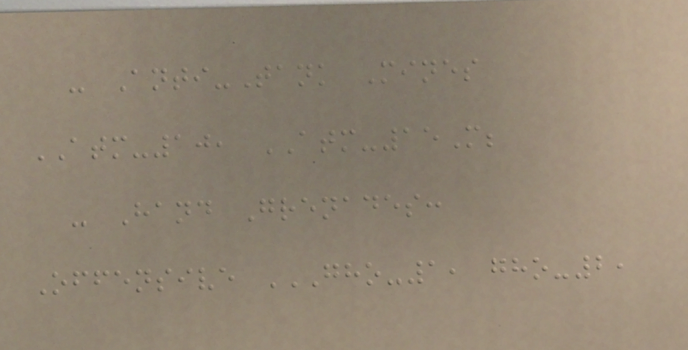- Anti-Tank Mines
ATM-10, ATM-15M;
- Hand Grenades:
Offensive GHO-1, GHO-2,
